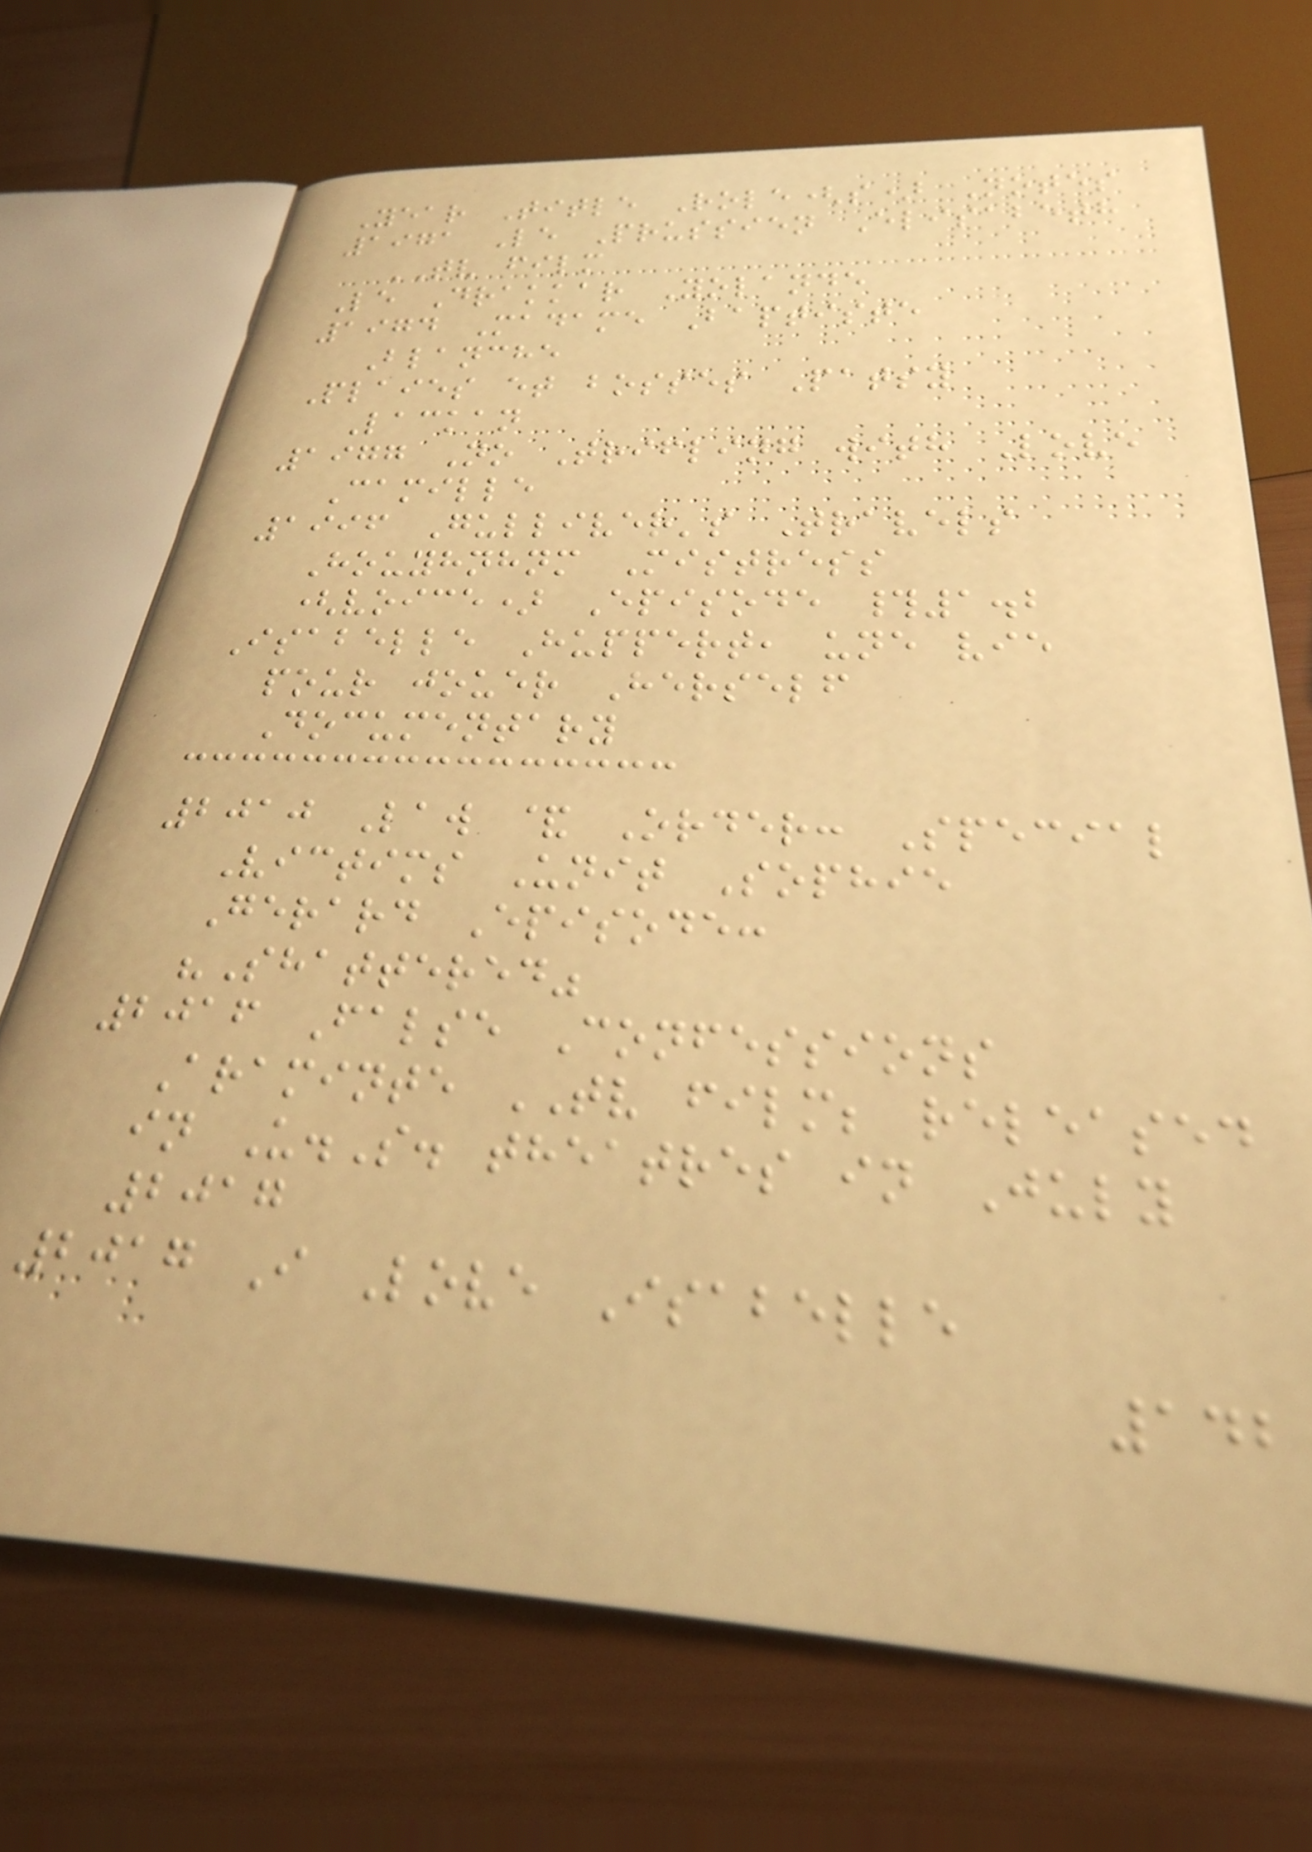Year Title Role(s) Notes
1971 Le Prussien Elisabeth
TV film
Le Drakkar Yolande
1974 Madame Baptiste
Blanche
Plaies et bosses Patsy
Lackan
1977 No Trifling with Love
Camille
1996 Gulliver's Travels
Houyhnhnm Mistress
(voice) Episode #1.2
Isabelle Huppert, une vie
pour jouer Herself
Documentary
2010 Law & Order: Special
Victims Unit Sophie
Gerard Episode:
"Shattered"
2016 False Confessions
Araminte TV film; released
in U.S. theatres in July
2017
2017 I Love Isabelle
142
